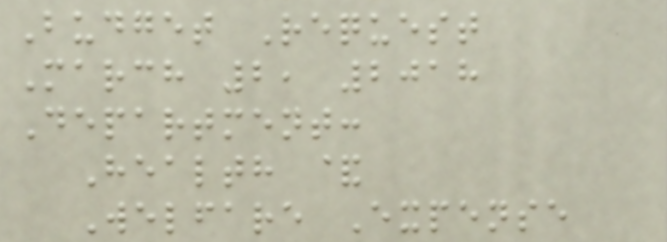Budget Request
March 2, 2018
Department:
Health &
Welfare Expense
